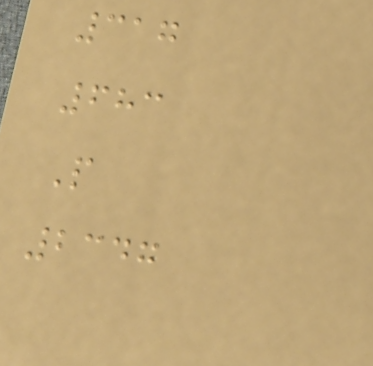317
683
P
2347
